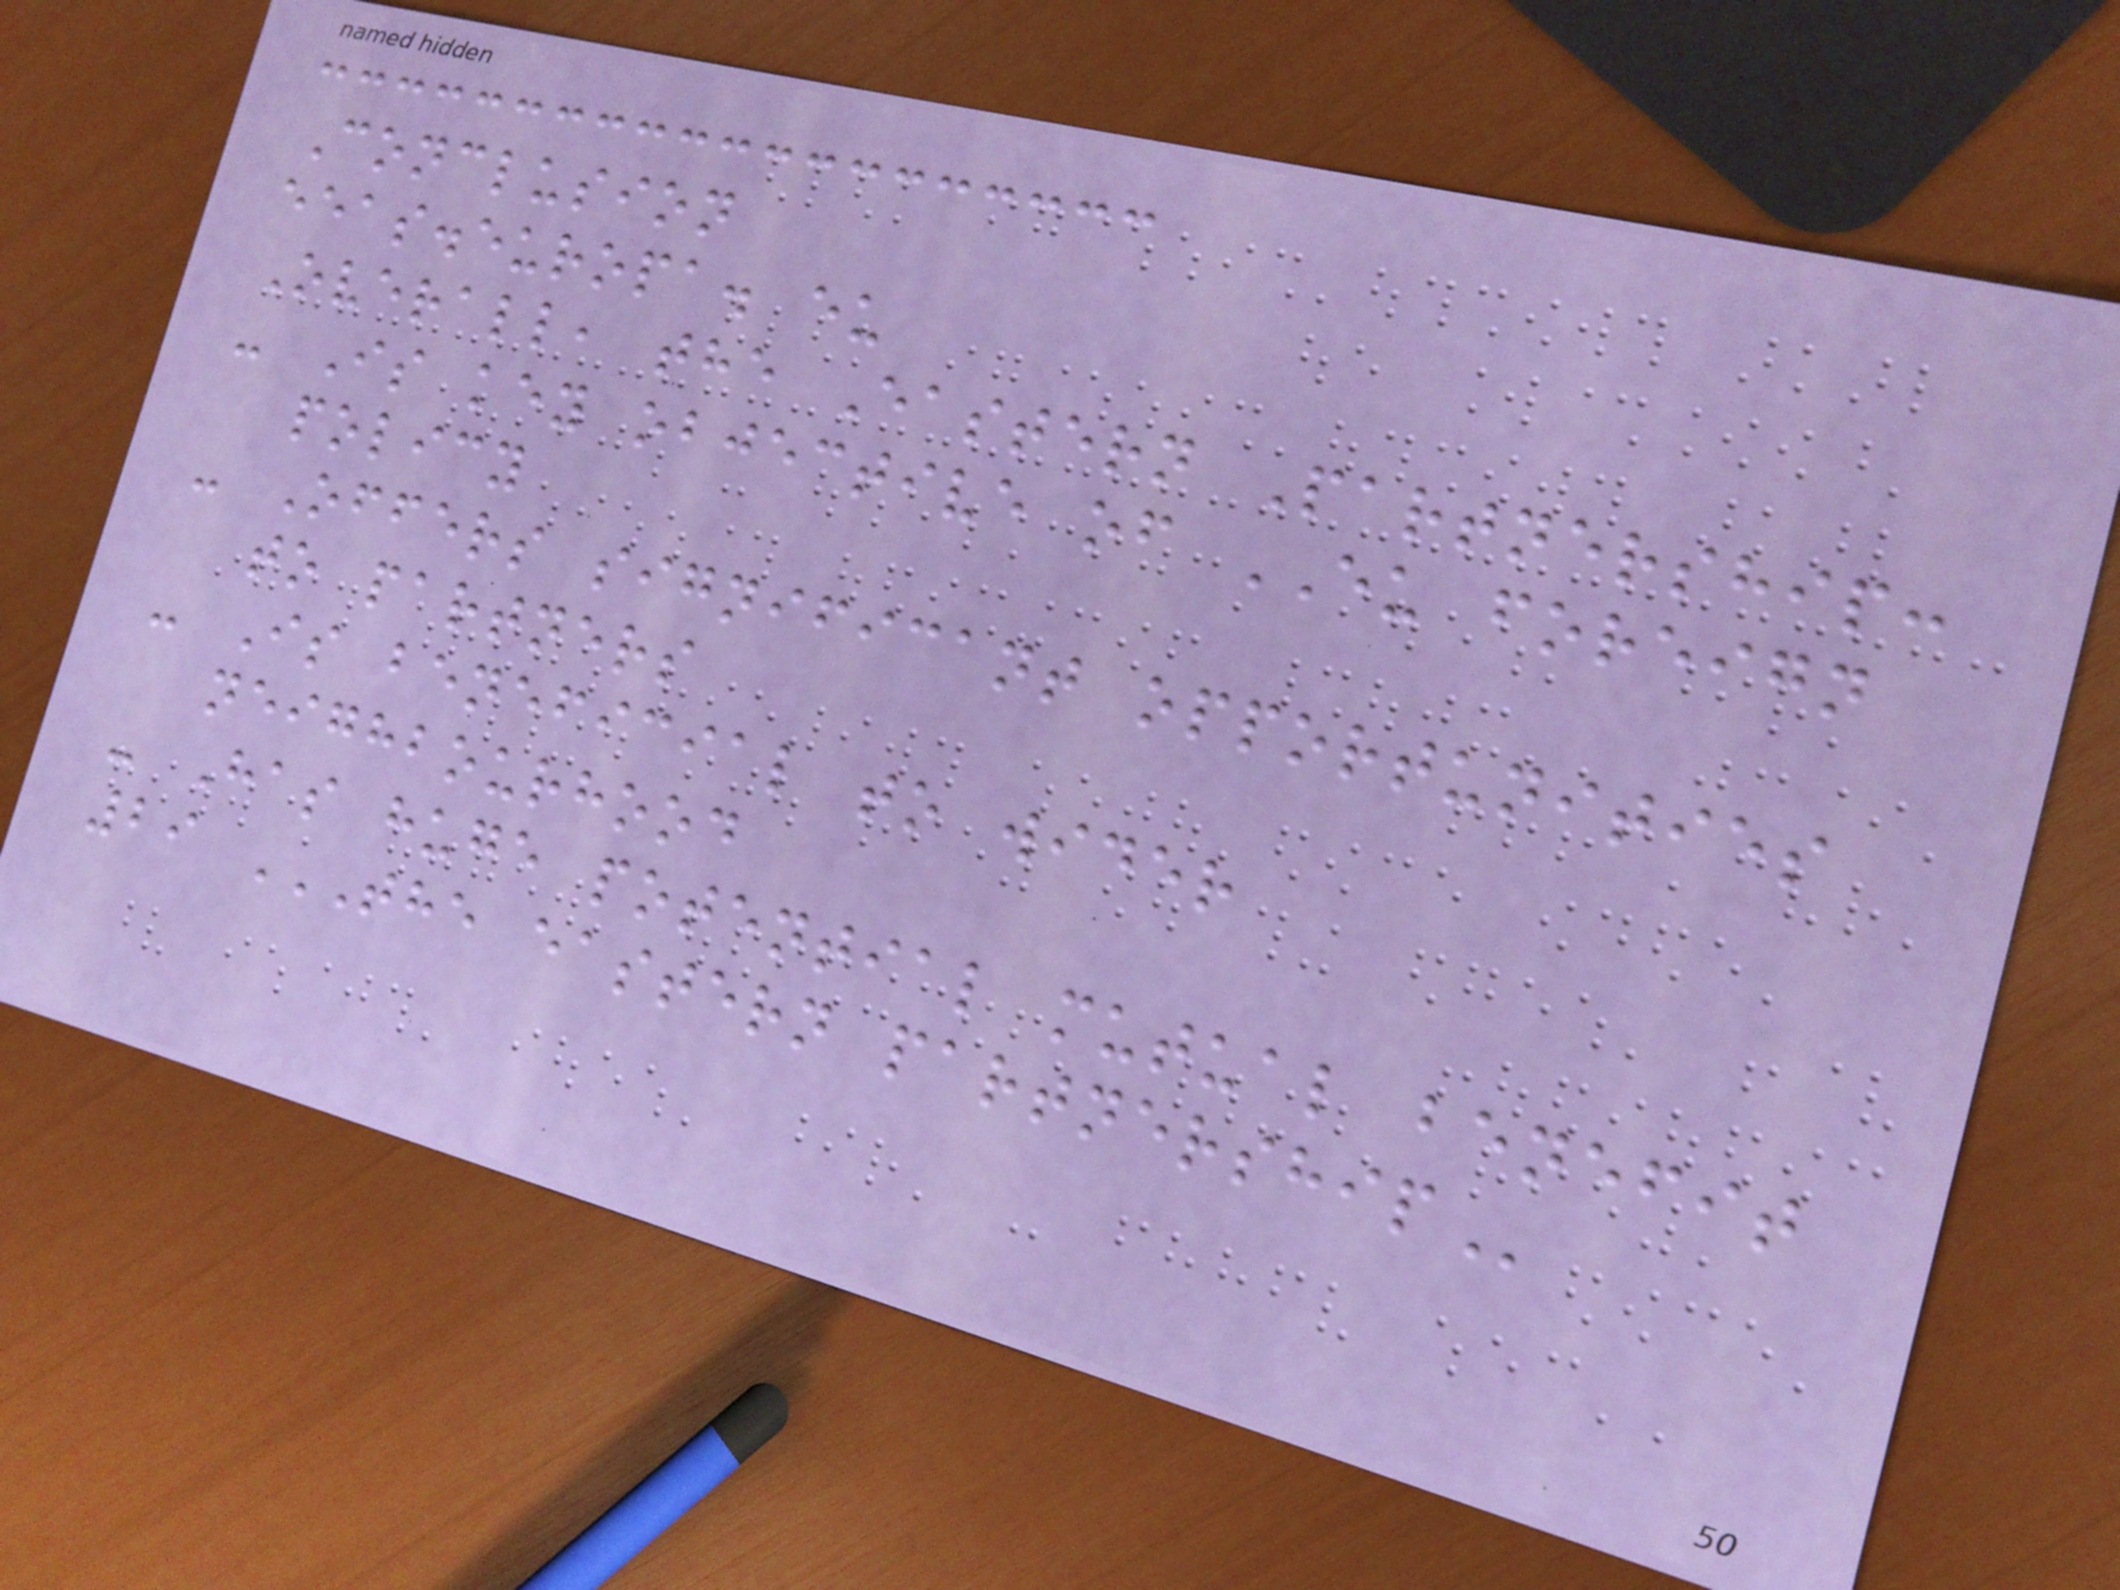Conclusion
eeas.europa. eu
Overall, the Eastern Partnership:
- Is key objective of EU foreign
policy
- Offers significant opportunities
to partners
- Is beneficial to wider
neighbourhood
- Has huge potential mutual benefit
29 THE EASTERN PARTNERSHIP
